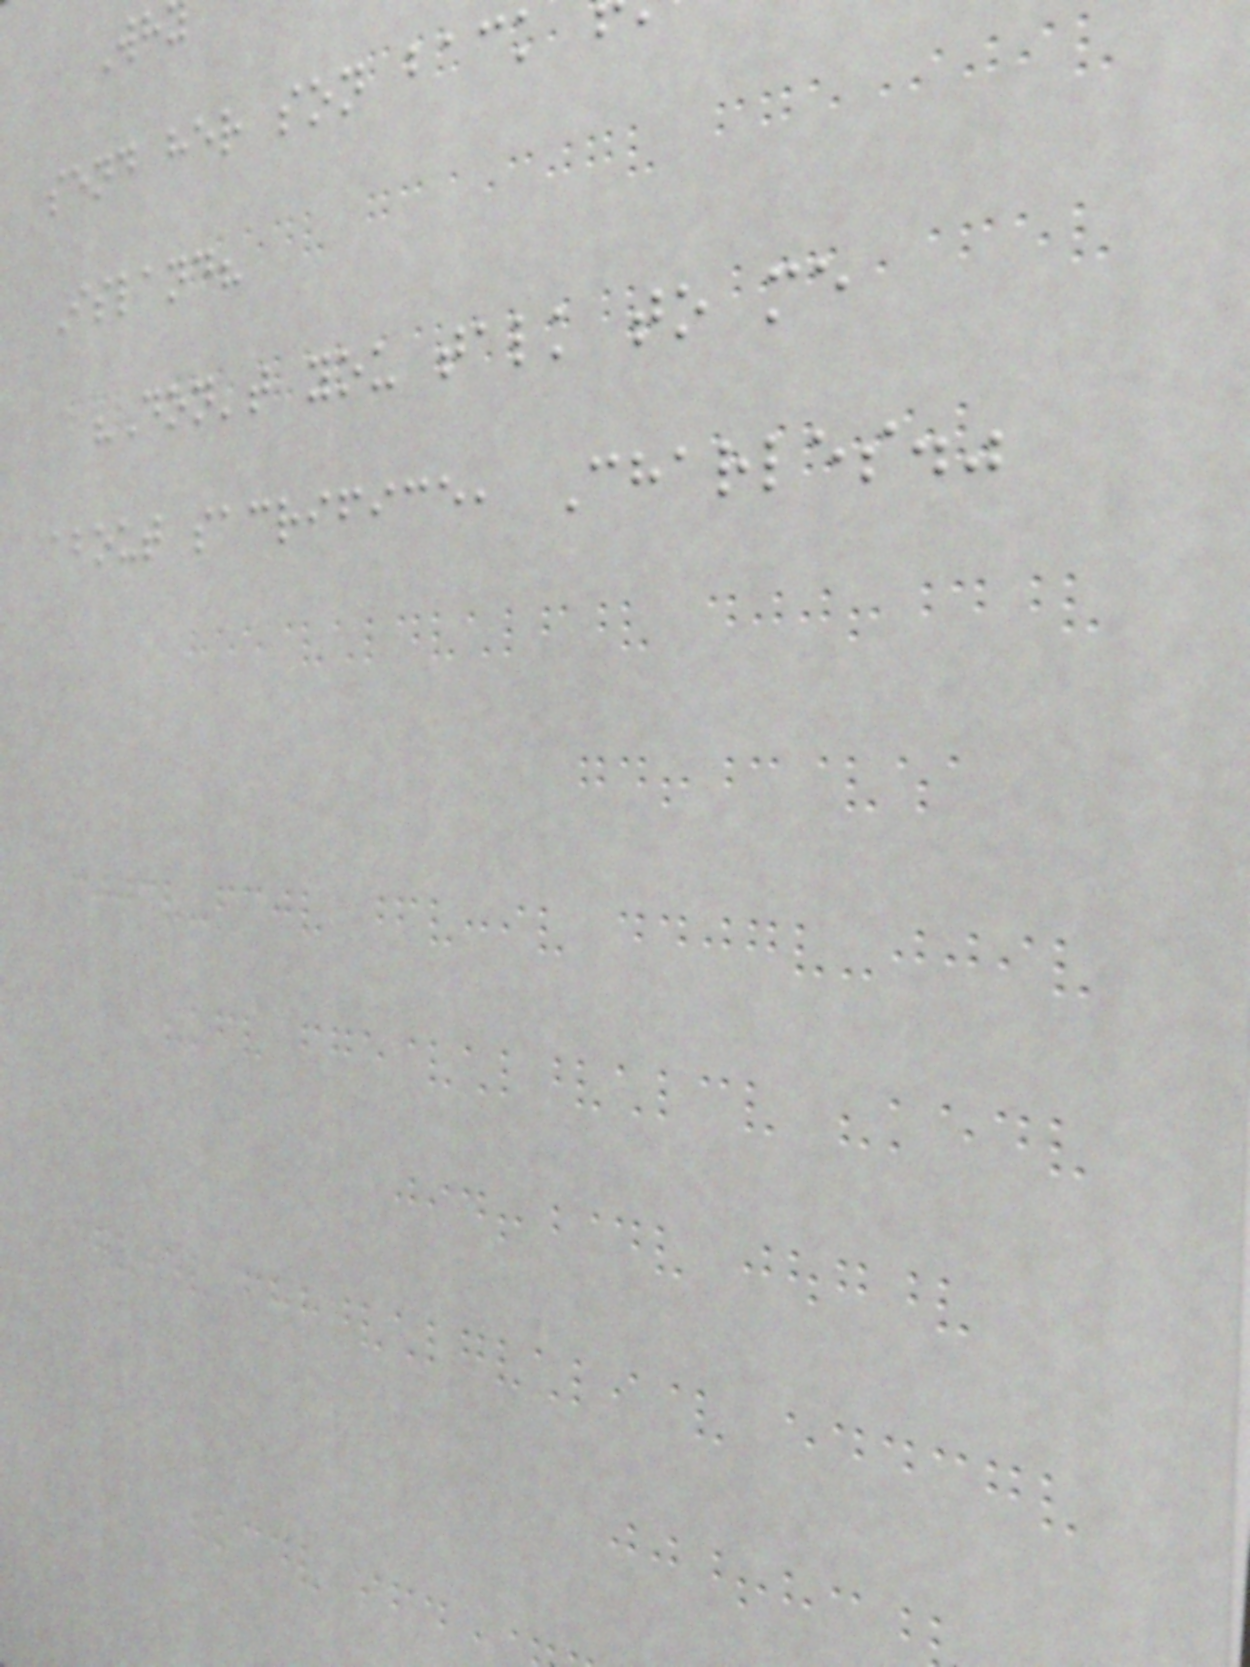send her son back
Island?
"Don't you talk to me
about sacrifice, Charles."
